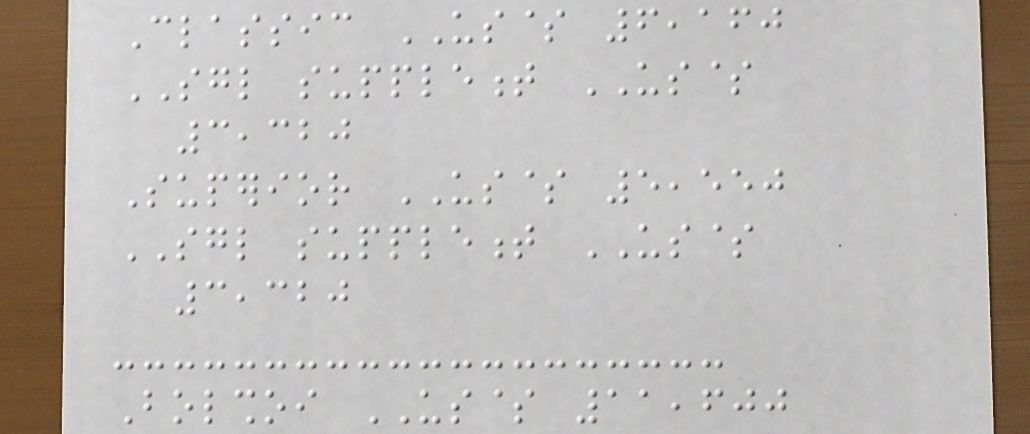Classic US$ 6,160
SGL supplement US$
3,320
Superior US$ 5,550
SGL supplement US$
3,320
Bolshoi US$ 11,600
